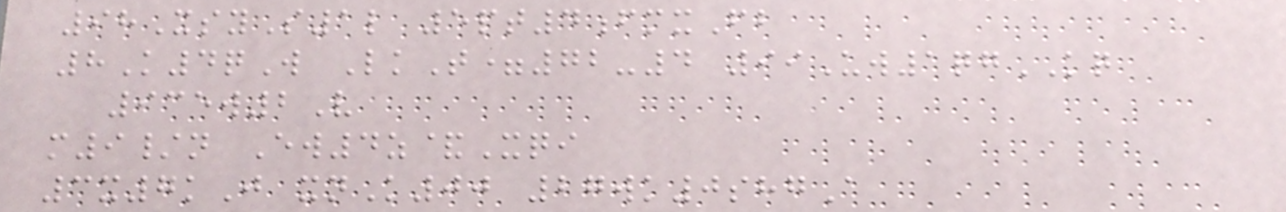98XsyS1l 5pt4fmxFb
8K4qW LkT=72-4 99Uw1qgKQ
935w2V
m9/n Ew4z&Xqi
3x7kJ xnK00 27wk0shgA
